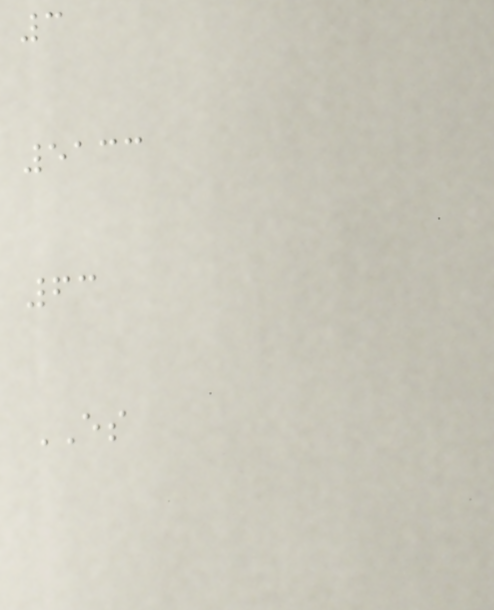3
5133
63
ES
